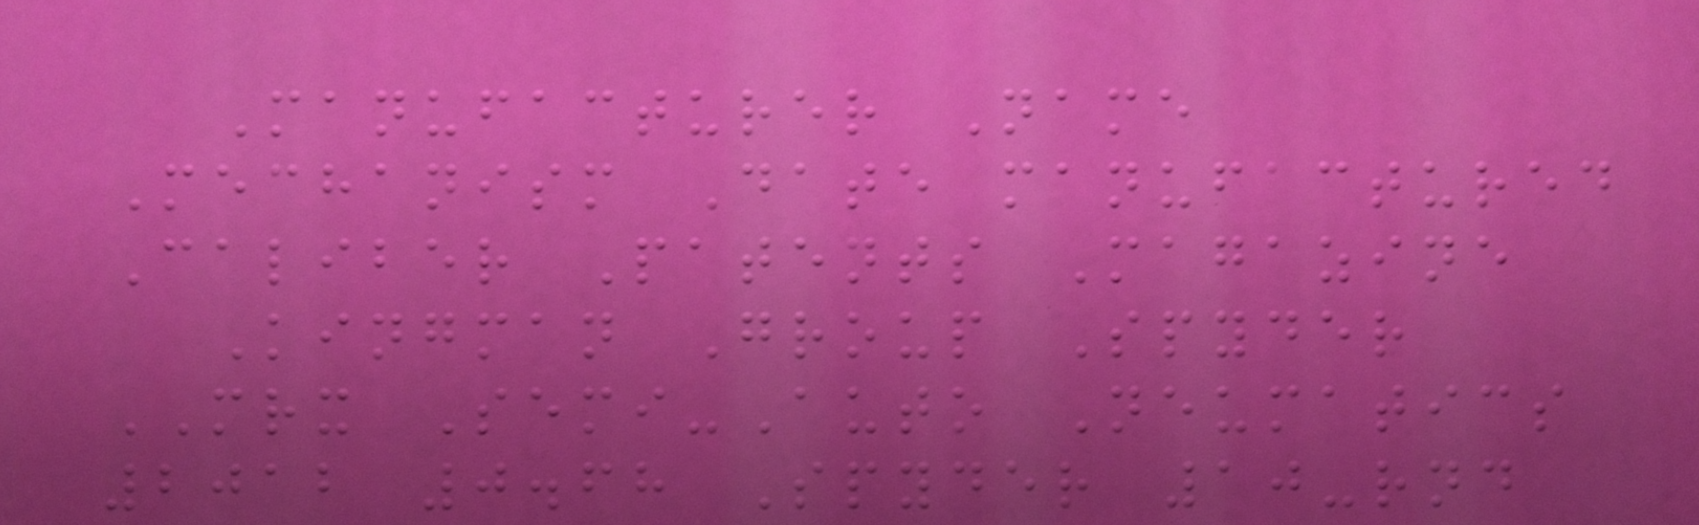Manufacturer Name
Mechanism Date manufactured
Caliber Patents Magazine
Kingman Group Spyder
MRX Semi-Auto Neumatics
2012 0.68 Spyder 10-rnd
